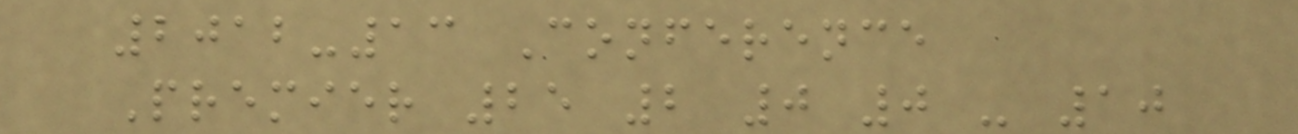2012-13 Conference
Premier 25 2 0 0 - 10
